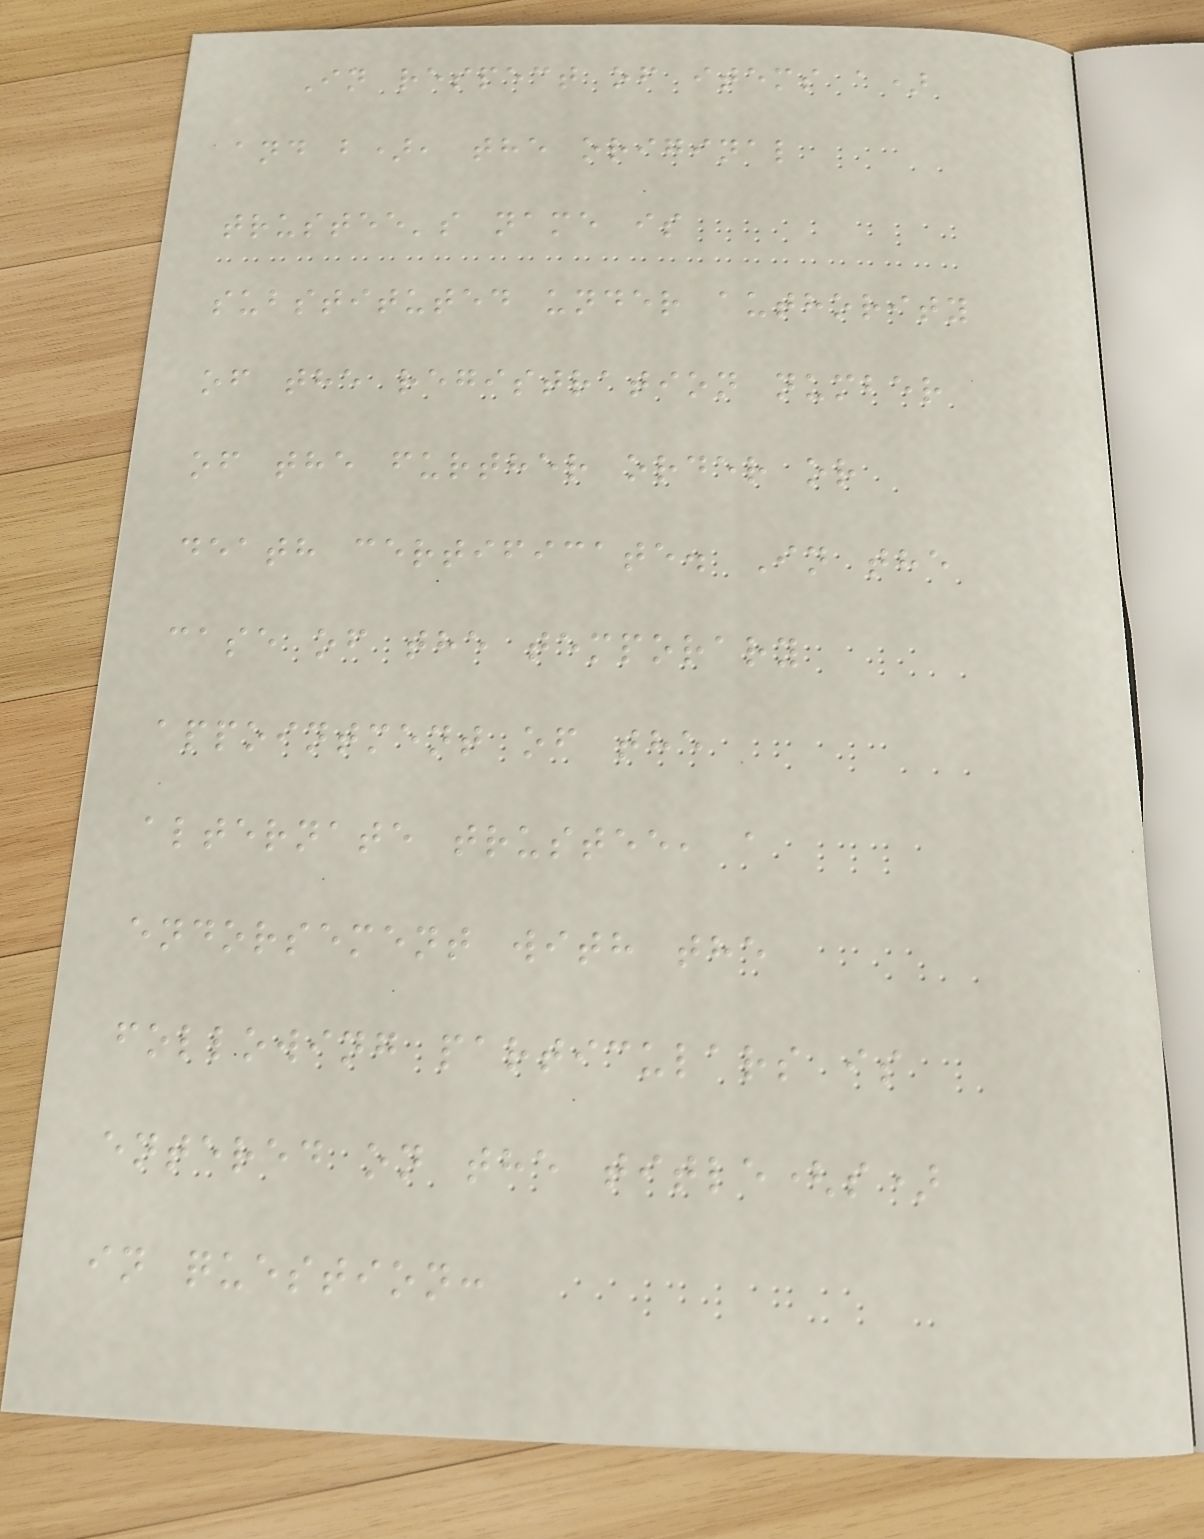In respect of items a)
and b), the original
trustee's name is
substituted under authority
of the registration number
of the further order or
death certificate. In the
case of the temporary
appointment of the
alternate trustee, a
endorsement with the
following particulars is
entered on the title(s)
in question:
